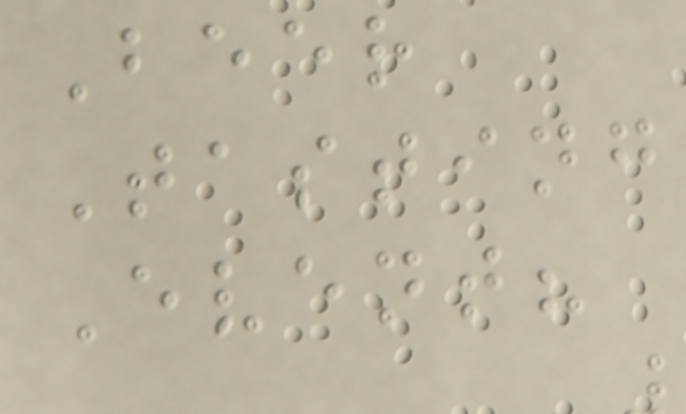Beer
Tasting
Event?
